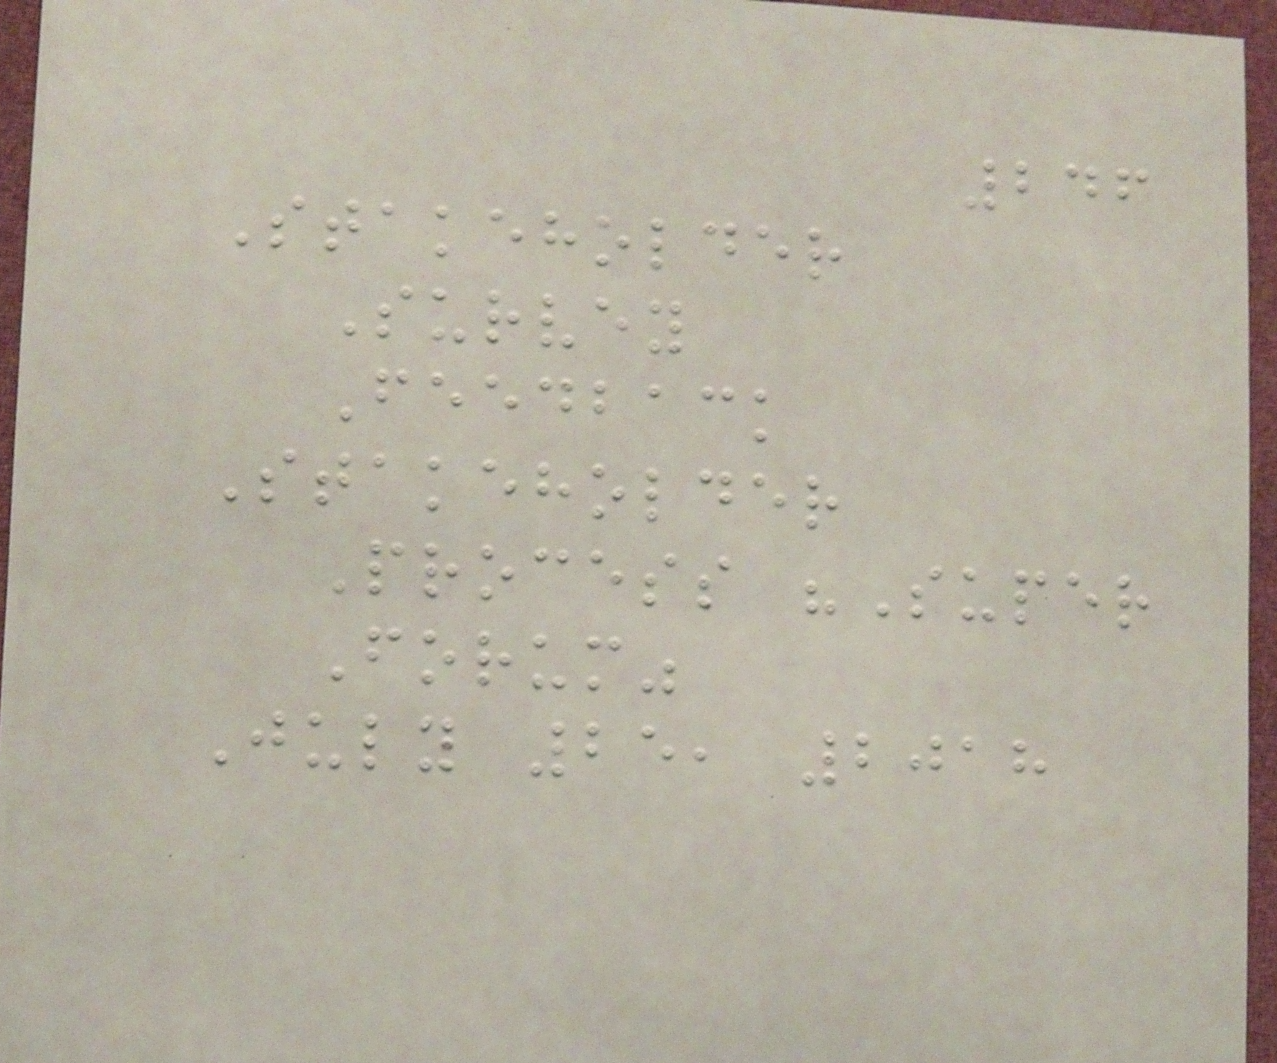246
Stakeholder
Survey
Feedback
Stakeholder
Process "Super
Forum"
July 25, 2018
